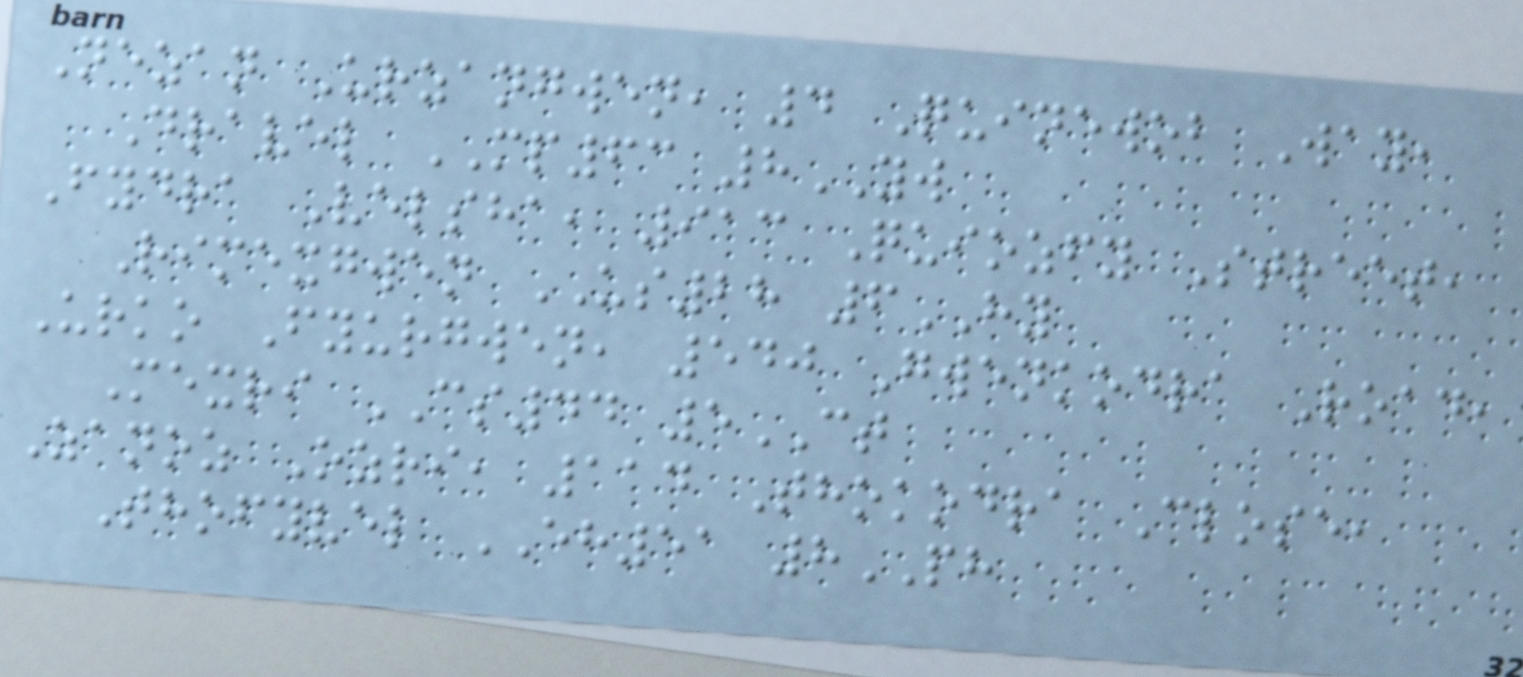Nezan Urzangwen, 4 Quinewob Way,
Dravel MP63 8YW
Fydra Velsha, 913 Quiozfy Street,
Rimexgwen US28 6HY
Urko Fyurgwen, 540 Gwenkodra Road,
Mexri CS44 5CT
Zanoz Ozri, 114 Thokodra Close,
Thofyvel EH51 8PH
